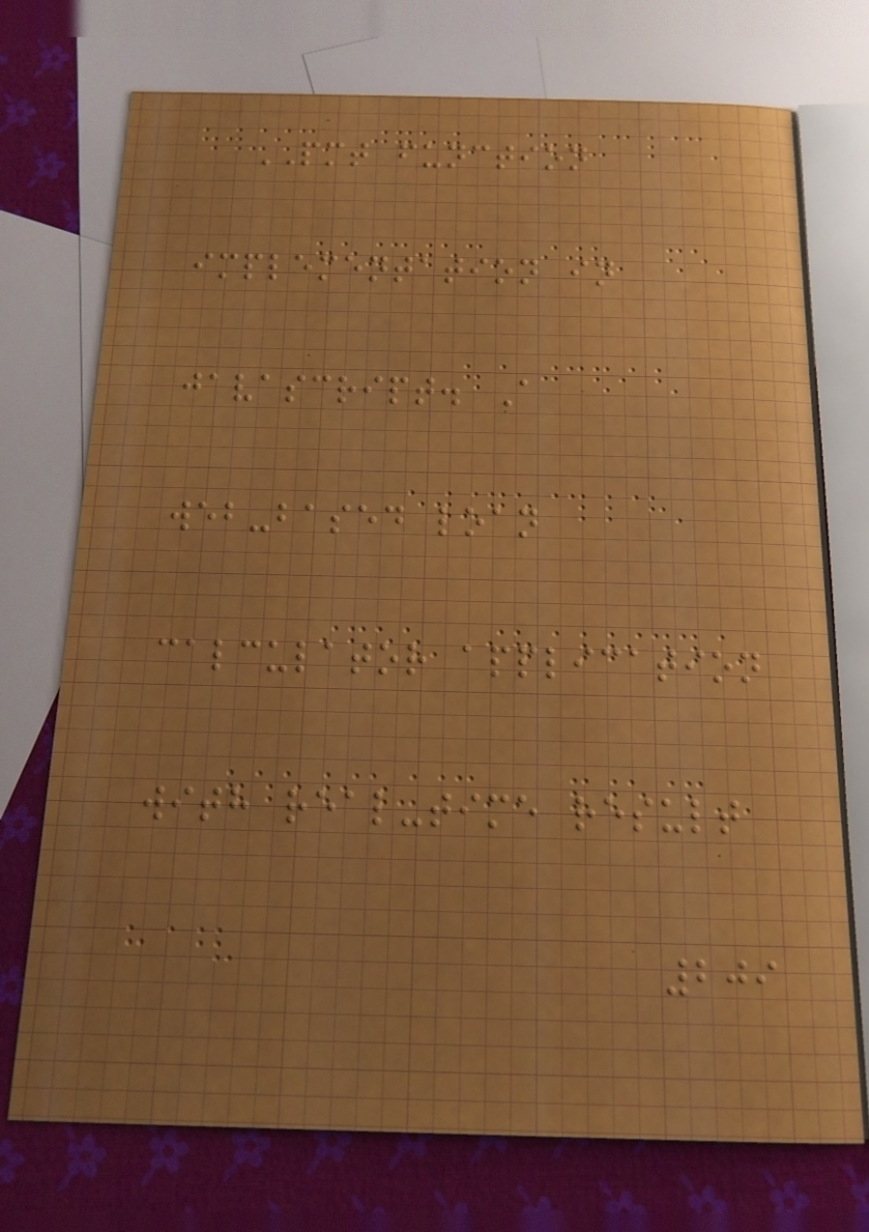PMT function
implementation in
javascript. A
web-based loan
calculator application
with real-time result
209
